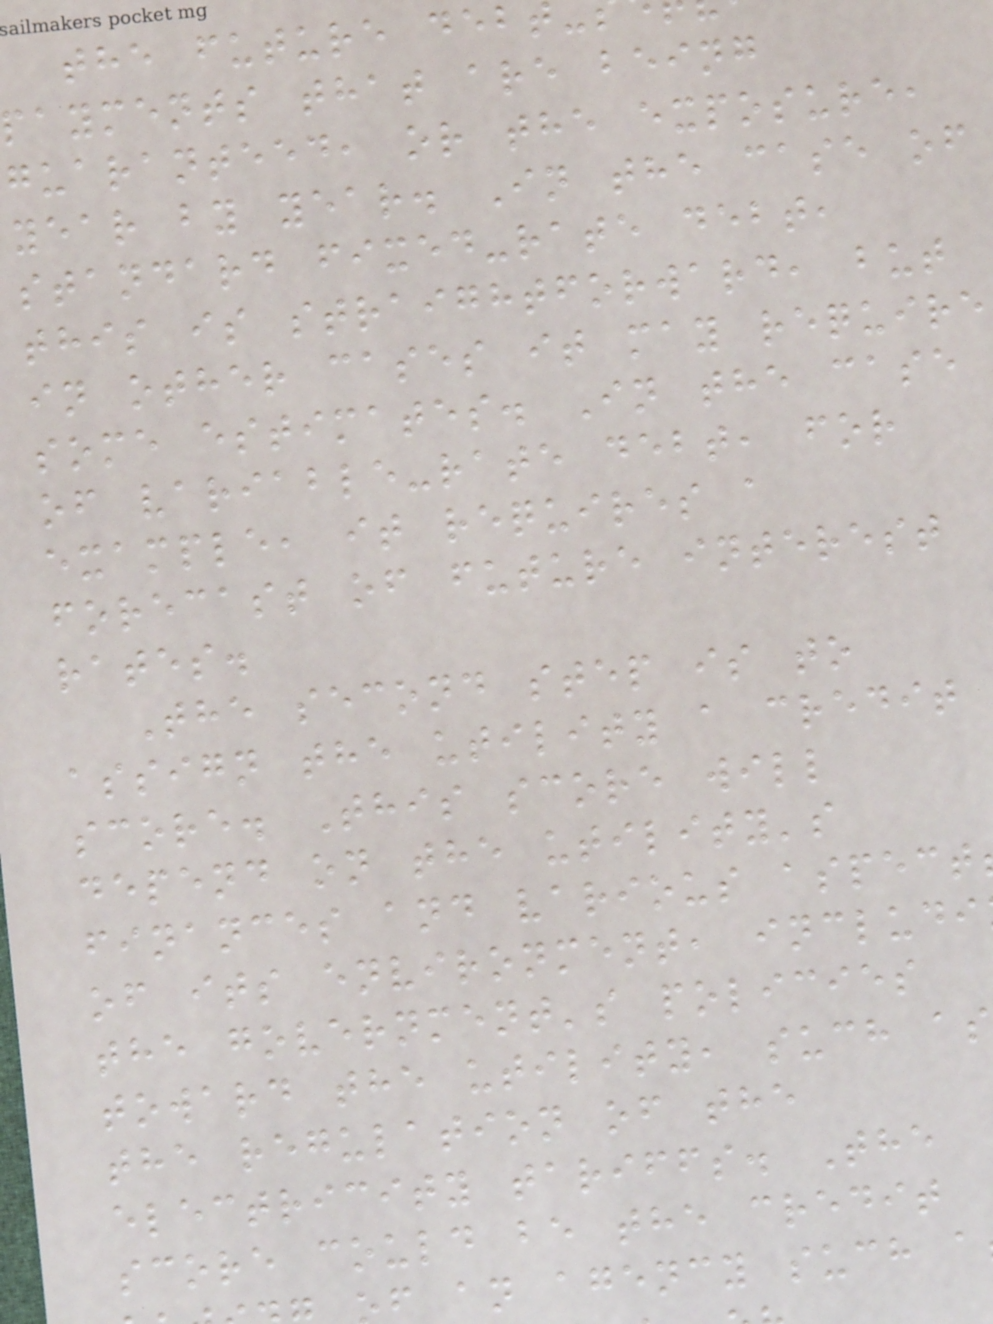the future debt
payments that are being
guaranteed, or the exposure,
year by year. In the case of
standard fixed-rate debt,
this is straightforward, but
in other cases it may require
some estimates. In the case
of variable-rate debt, for
example, it requires a
forecast of future interest
rates.
The second step is to
assign the utility a credit
score. This score will
depend on the utility's
finances and various aspect
of its environment, includi
the government's policies
toward the utility, such as
the regulation of the
electricity tariffs. The
score could be the credit
f an agency such a
